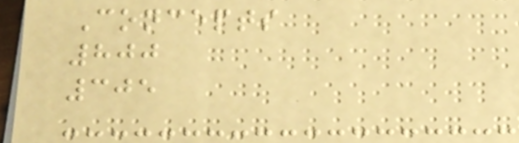Concepts
800
305
